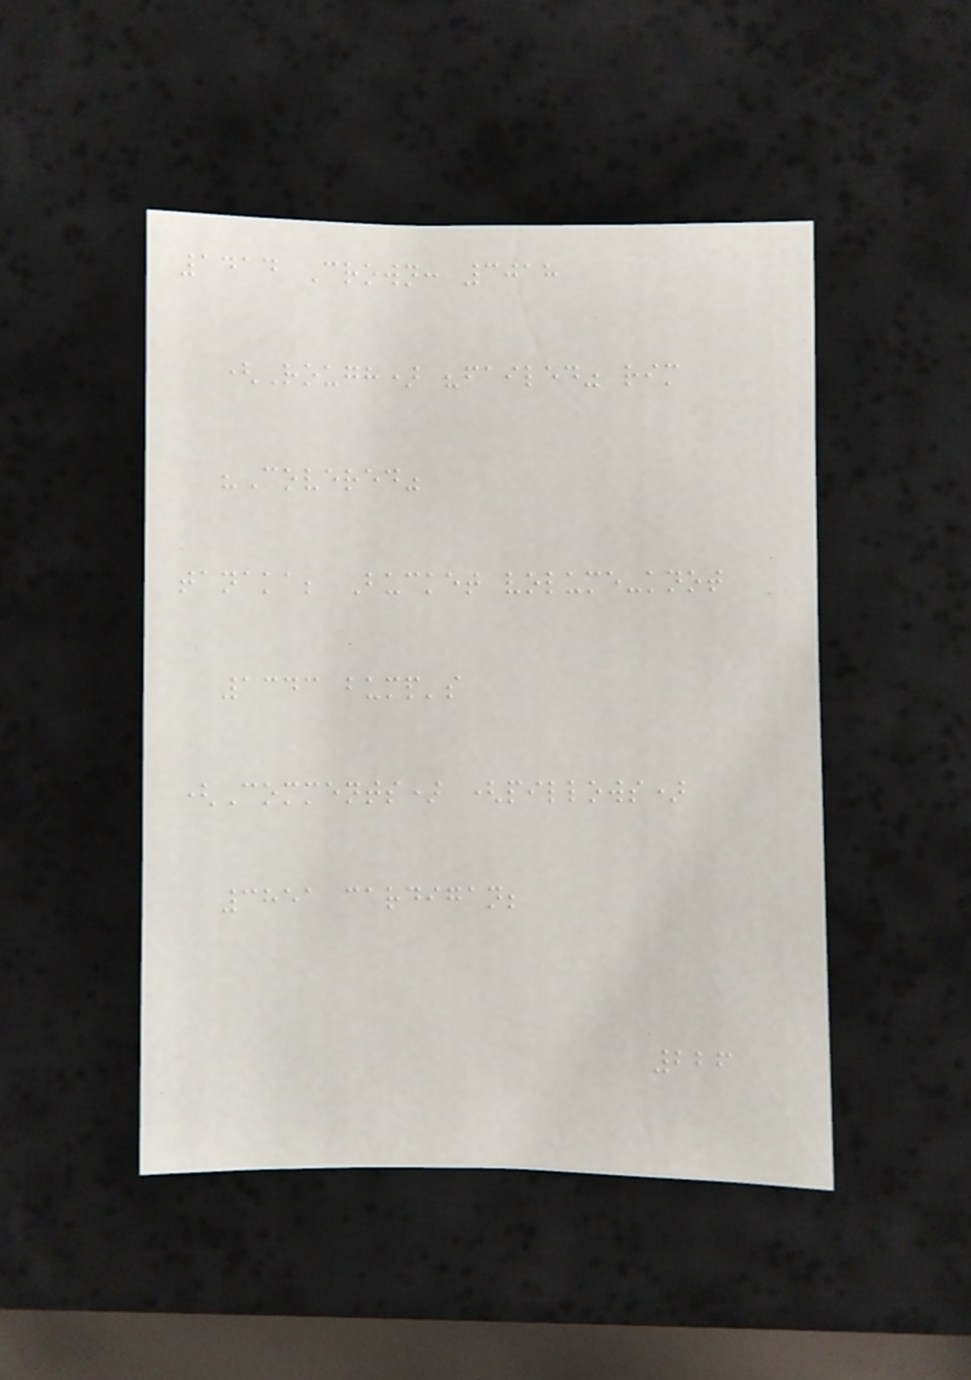1414 Crown: 3018
(Rough) "failed" rim
"Covered"
tanaka; Bucket volume-knot
1343 bump's
(Comments) (pillows)
3851 cardigan;
226
